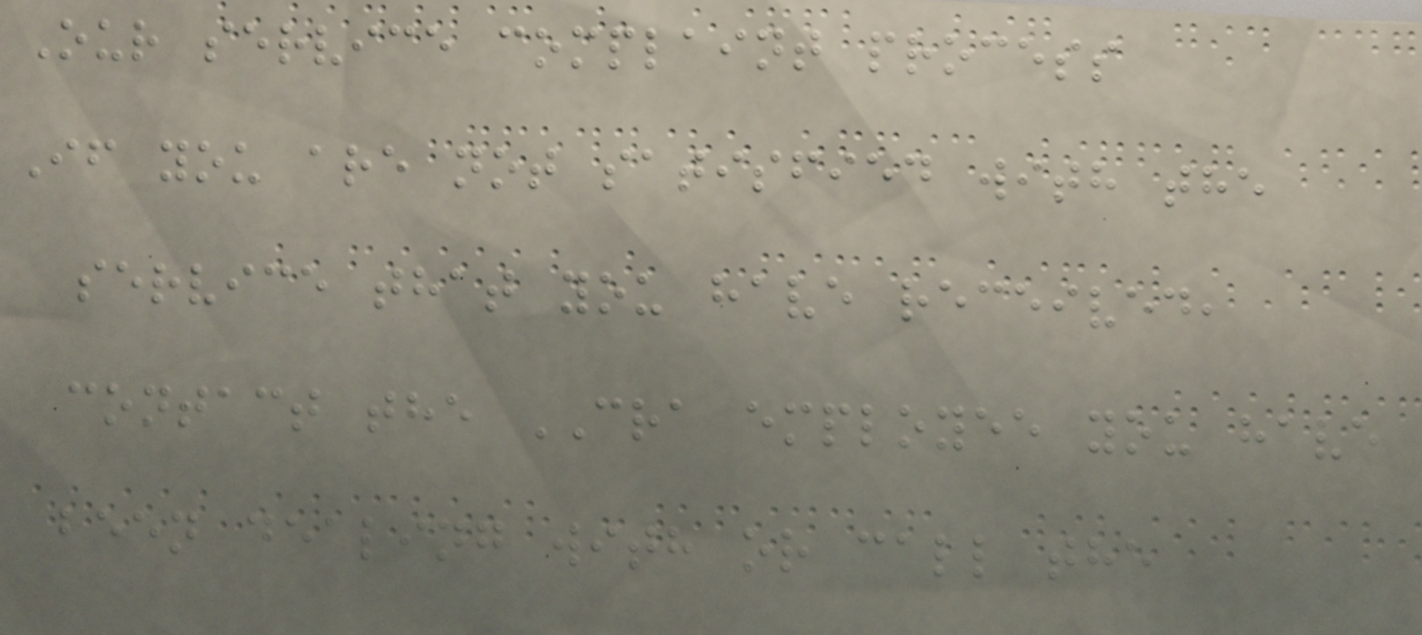Our service complaint process
If you are not satisfied with the
service that you have received,
contact the CRA employee you have
been dealing with or call the
